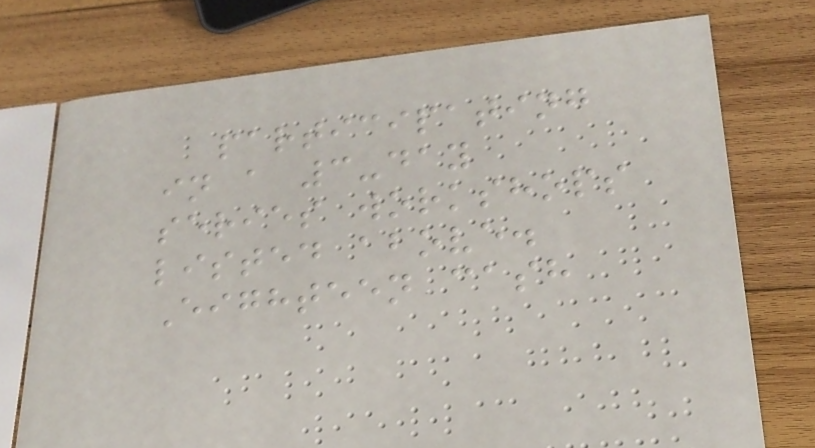participating
in a 3-day
series workshops
listed above.
Eighteen cash
